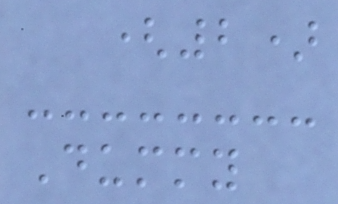(2)
Dummy
